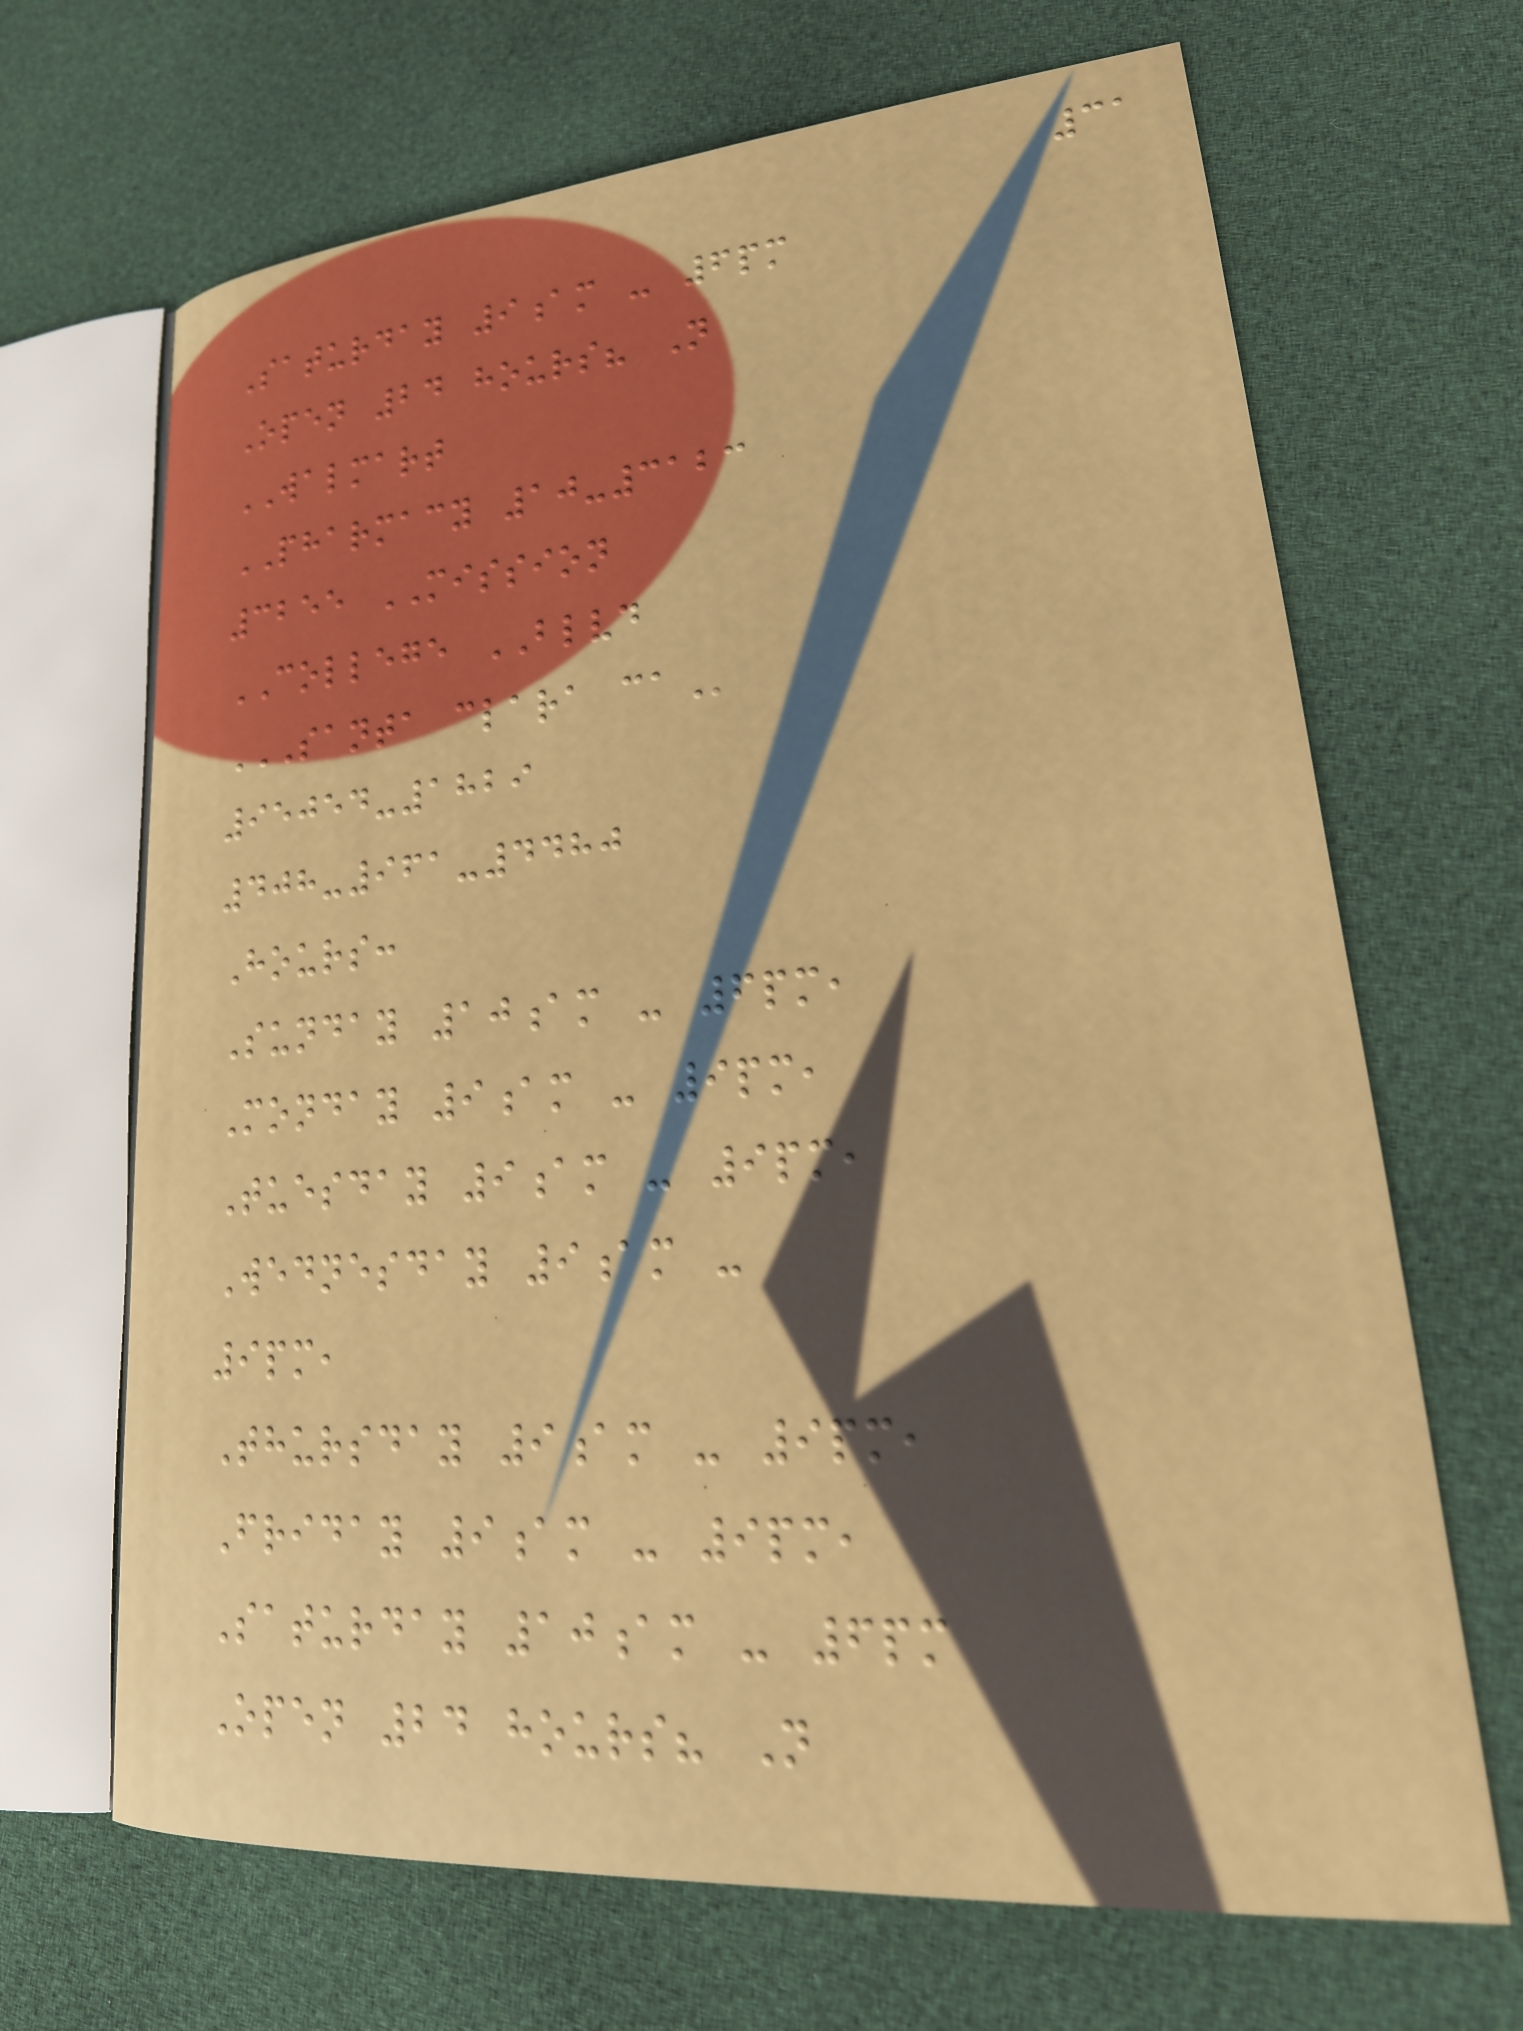31
Saturday 9am - 6pm
Open 24 hours? N
WALMART
PHARMACY 10-3123
3255 MISSION
COLLEGE BLVD
SANTA CLARA CA
95054-1829
408-961-4480
Hours:
Sunday 10am - 6pm,
Monday 9am - 9pm,
Tuesday 9am - 9pm,
Wednesday 9am -
9pm,
Thursday 9am - 9pm,
Friday 9am - 9pm,
Saturday 10am - 6pm
Open 24 hours? N
